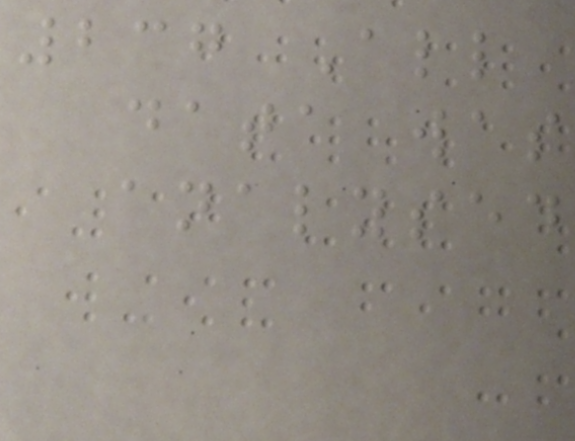237 All
data was
analysed
